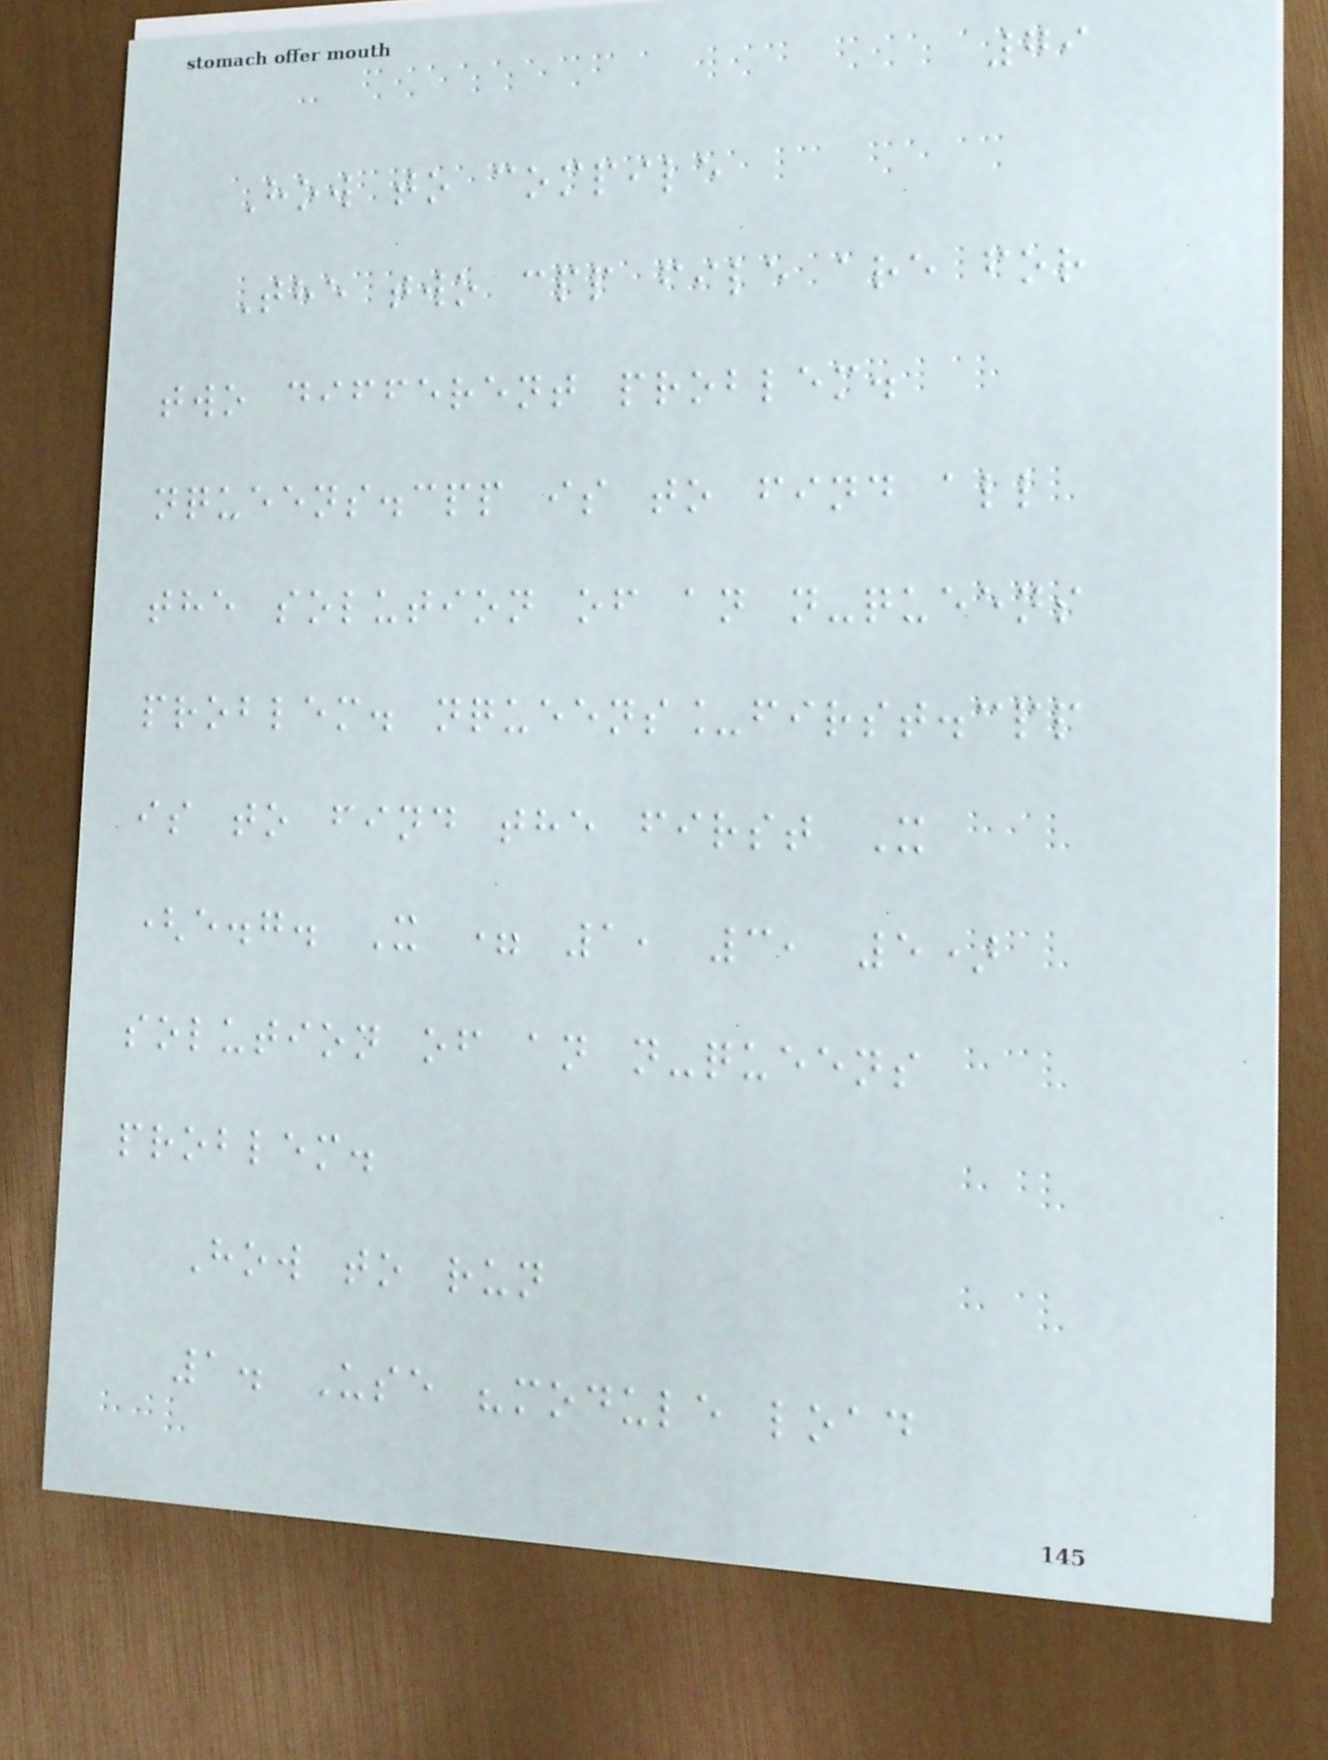79
How to compile
The two cpp file are for
two different problem.
nqueens.cpp is to find all
the solution of an n-queens
problem. nqueens_first.cpp
is to find the first X
(e.g. X = 1, 3, 5)
solution of an n-queens
problem.
How to run
1. Use "module load
